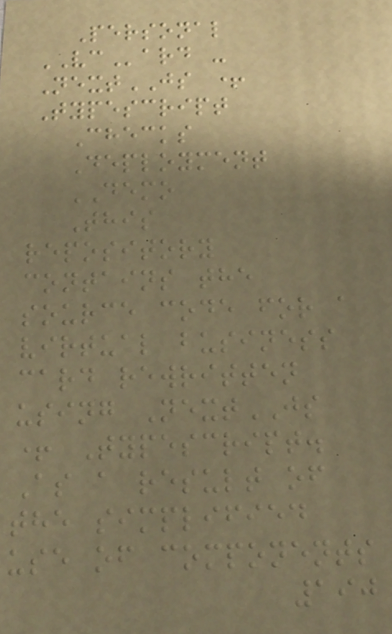Personal
VCard -
NextJS +
Typescript
Checks
Deployment
DEMO
This
repository
contains the
source code for a
virtual business
card rewritten
using NextJS
+ Typescript.
As a result of
the simplified
use of components
190
